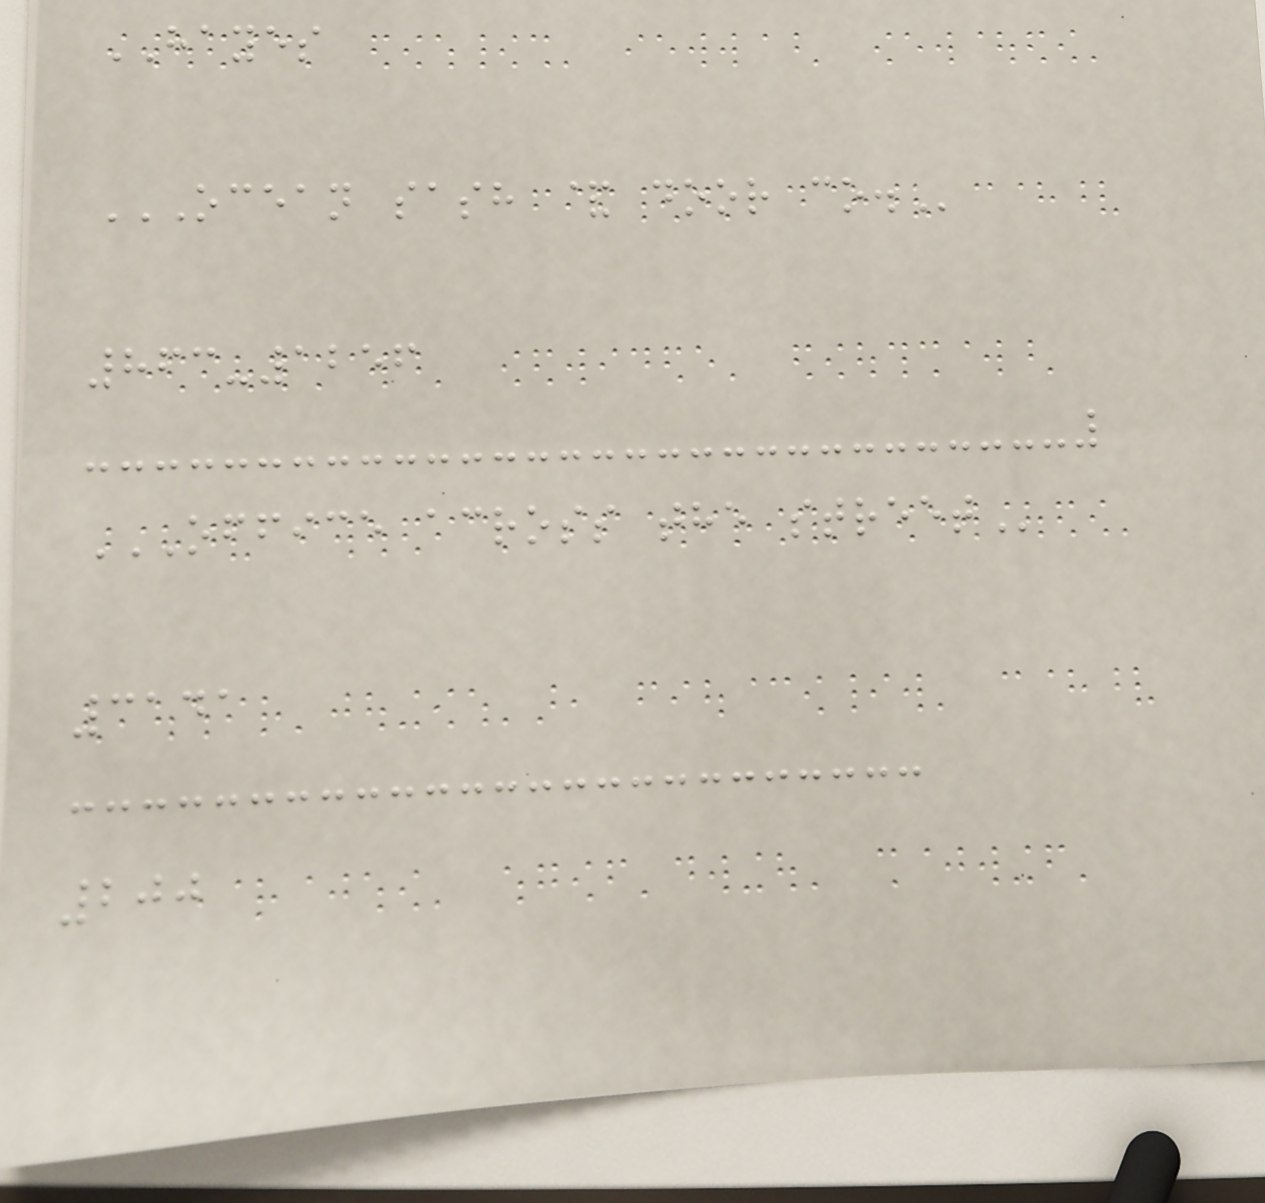HAYES
OCEAN SASH & DOOR CO.
863-1256
OFFICE ACROSS THE STREET
3141
200
